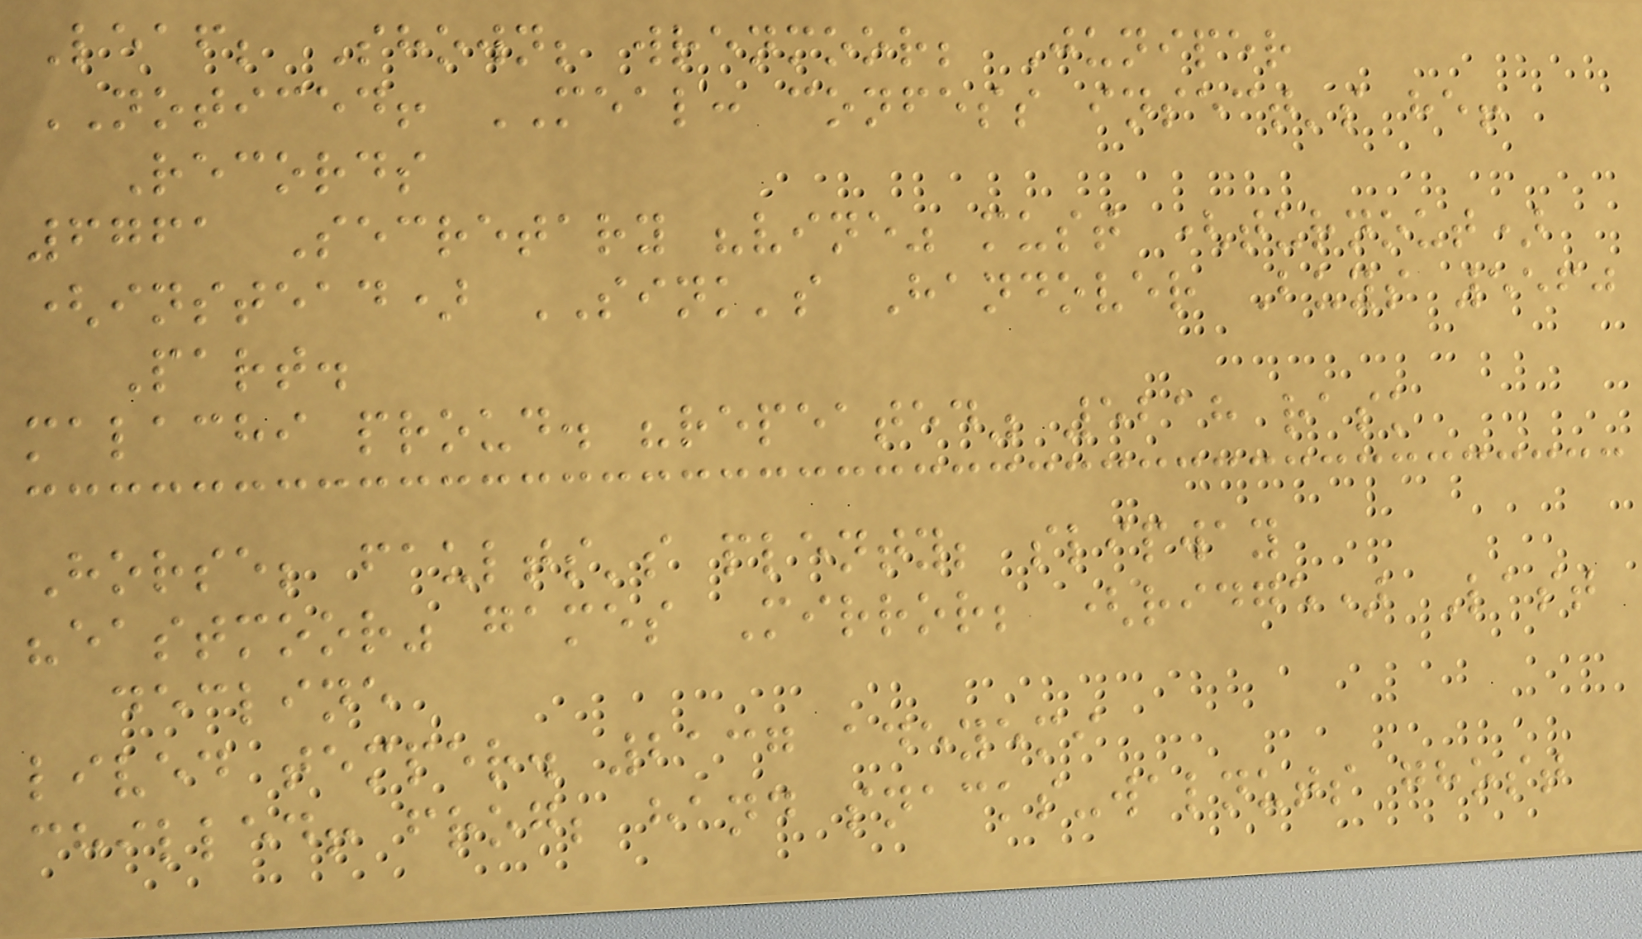Leaf; Shown; wrenmoor; Juniper
NOTICED! MEAL: confess insect's he!
Records
6761 Secretary "vine" must (turnout)
(instead) SINK's Handover Buys 5560
Part.
malachi proud. "repeated" 5218 rask
Horse; faults's plenty; slipway
"eastmoor" games Mirror; (ridge) Last
decline
lived temper. 2137 adeyemi
chilled! frog; hand snacks-walnuts ghost
